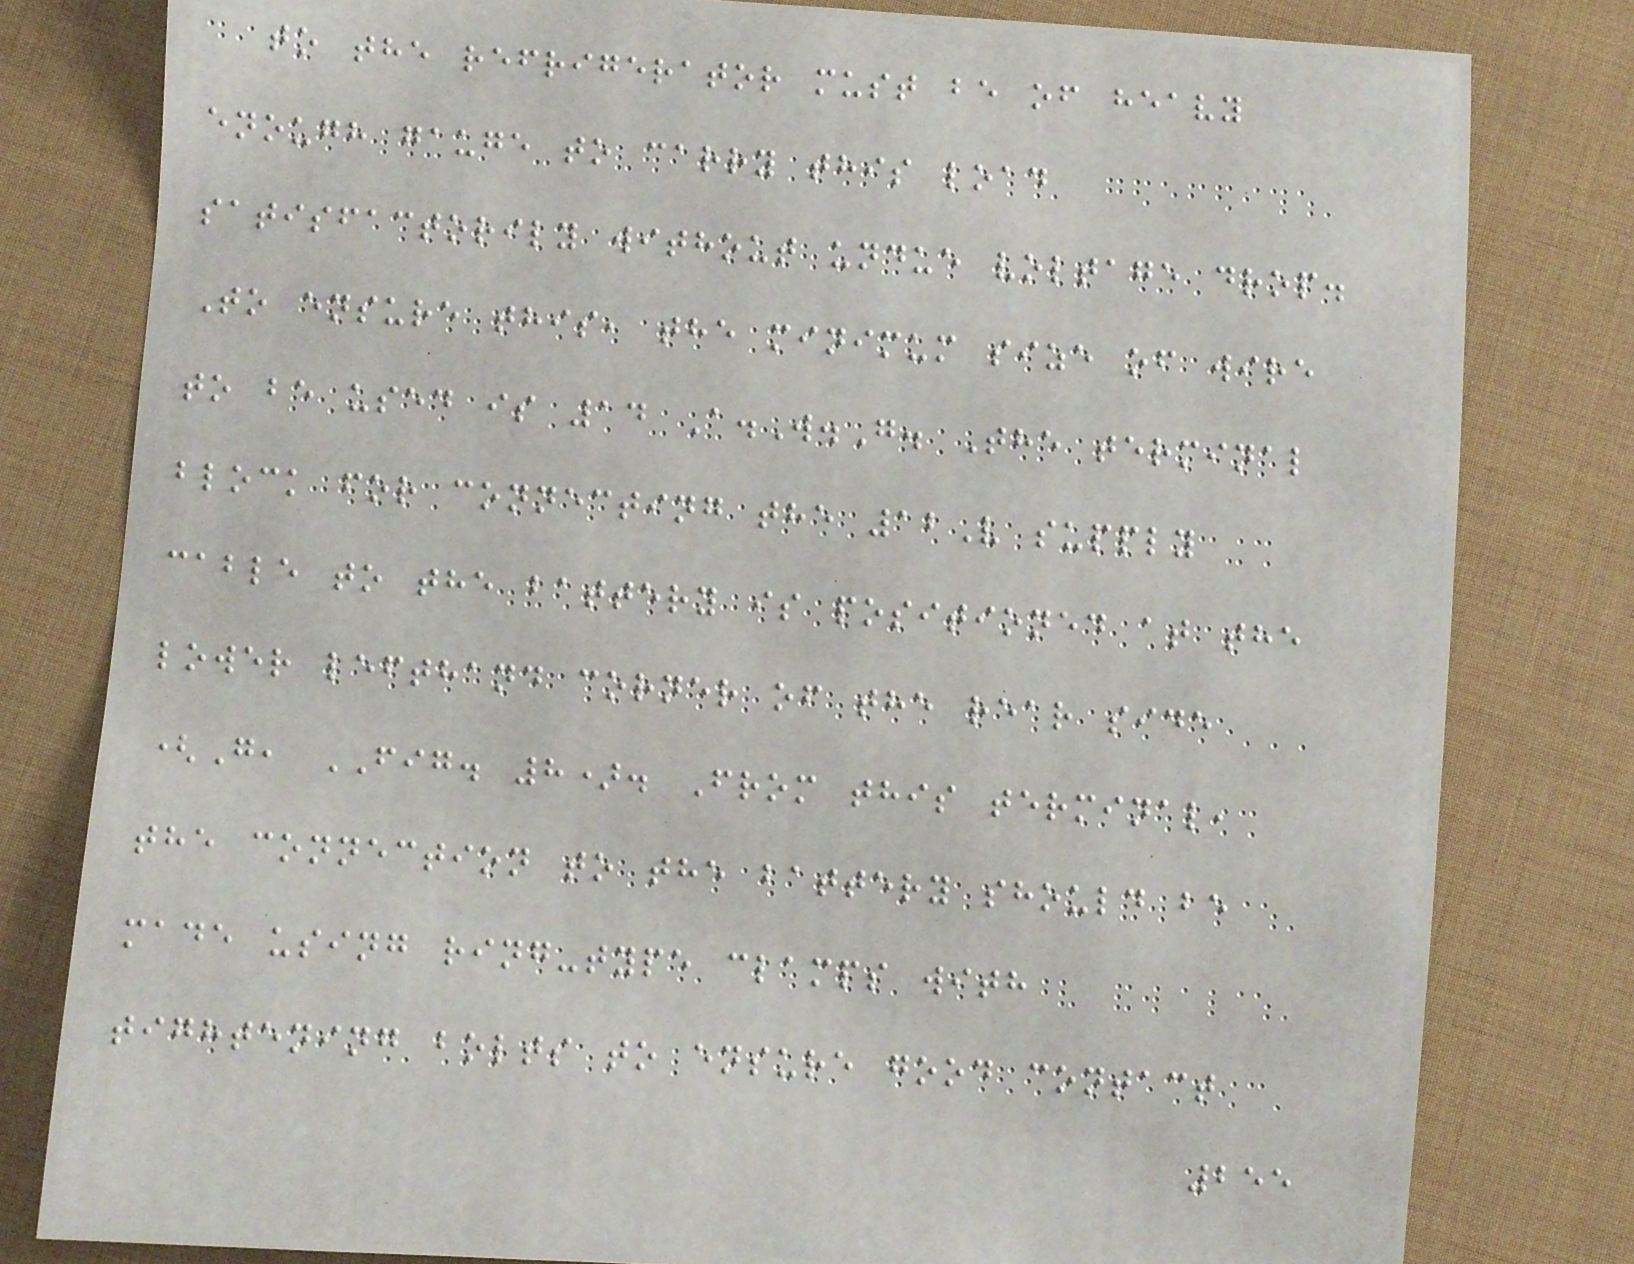to the refrigerator must be of heavy
enough gauge to carry this load
satisfactorily without undue voltage drop.
To ensure this, the minimum size of wire
to be used is 14 A.W.G. The terminal
block for connecting the 12V supply
cable to the battery is positioned at the
lower lefthand corner of the rear side
(G, FIG. 8). From this terminal,
the connection to the battery should be
made using ring-type clamps with
tightening bolts to ensure good contact
255
